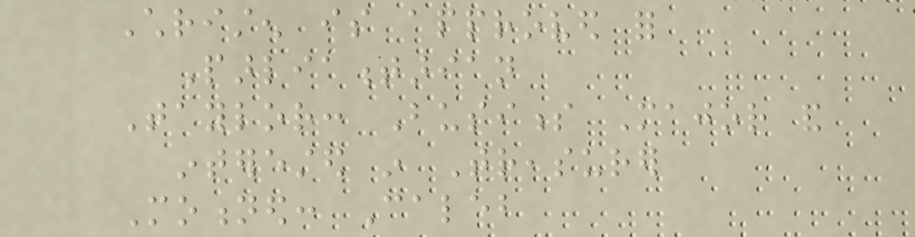Christen is approved for
Parliamentarian
Taylor: Business Major and
interested in Treasurer
Motioned: Caleb
